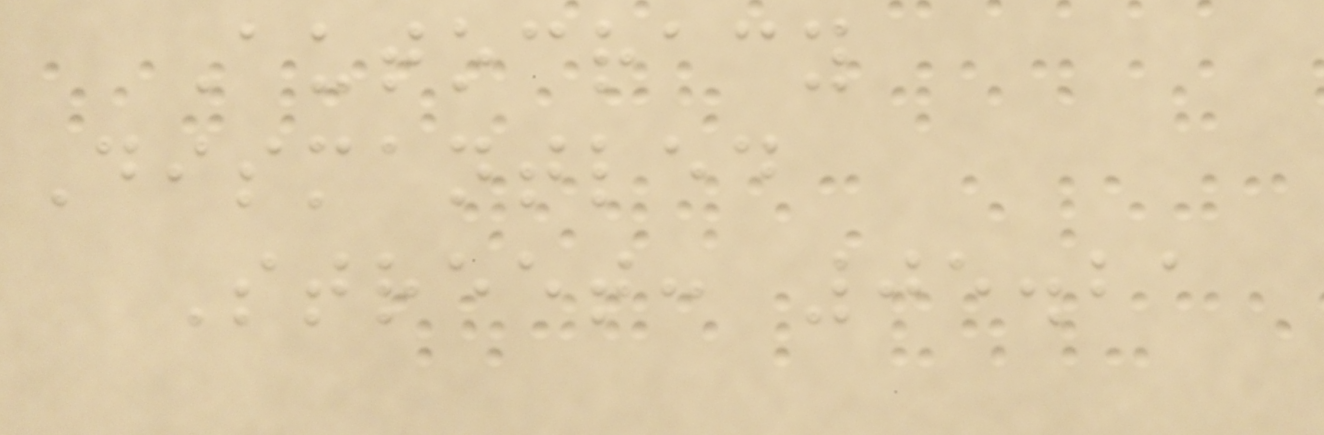Autocracy
Dismantled
Street: 05.21
